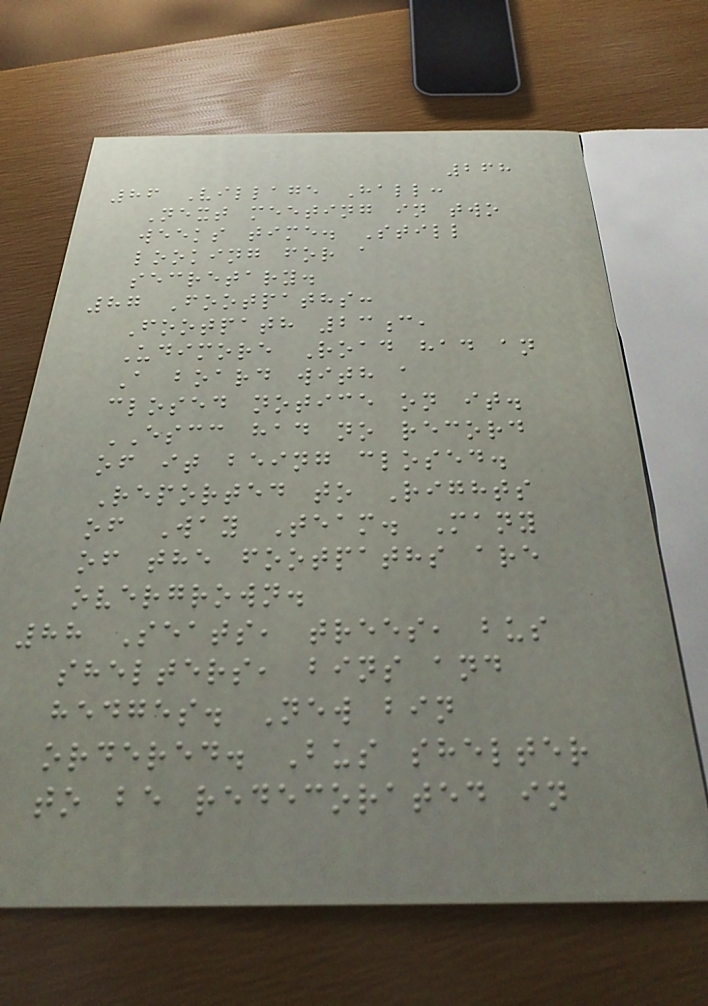268
86 Village Hall:
Next meeting in two
weeks time. Still
looking for a
secretary.
87 Footpaths:
Footpath 23c,
Udimore Road had an
A board with a
closed notice on it.
ESCC had no record
of it being closed.
Reported to Rights
of Way Team. Many
of the footpaths are
overgrown.
88 Seats, trees, bus
shelters, bins and
hedges. New bin
ordered. Bus shelter
to be redecorated in
